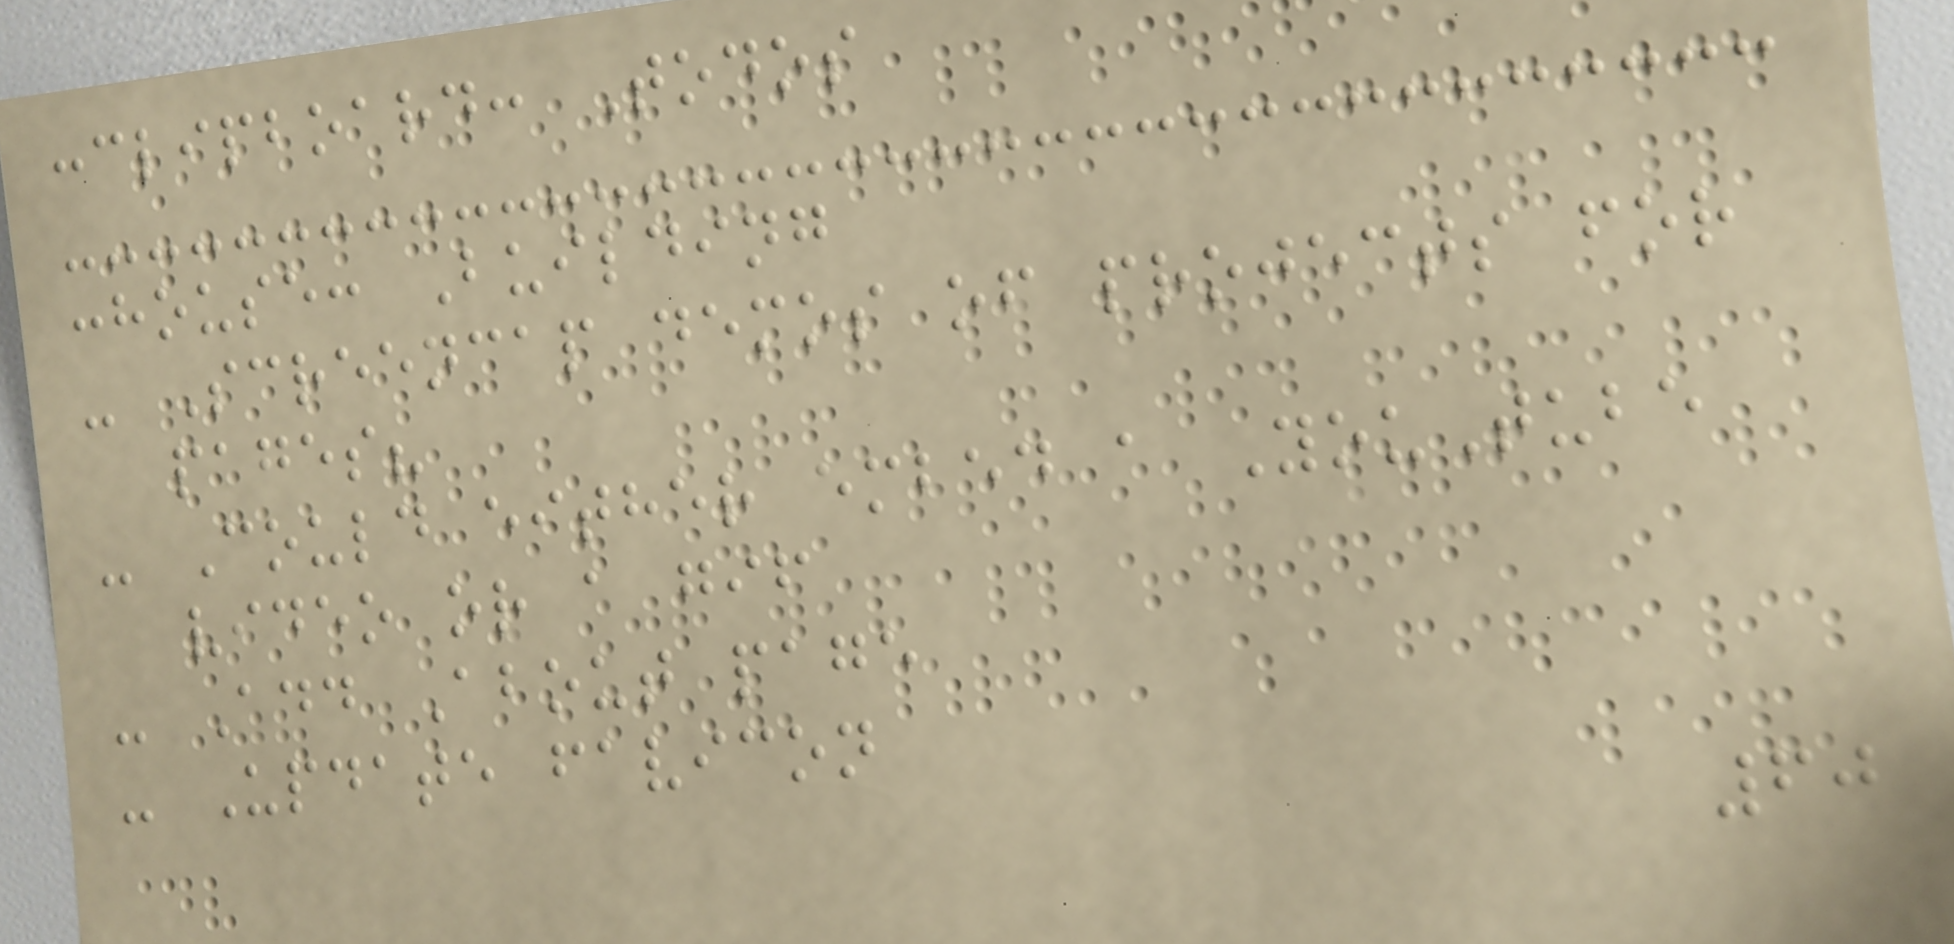:clipboard: Todos
:house: Building
- Screencap demos of projects for
pages?
- Could either embed a YouTube
video or a gif
- Add About page
- Update favicon
60
